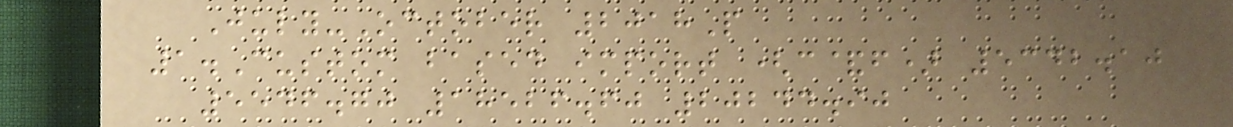July-October 2018P
1.Custom based import (c&f) 5342.10
5546.70 18526.60 20244.90
